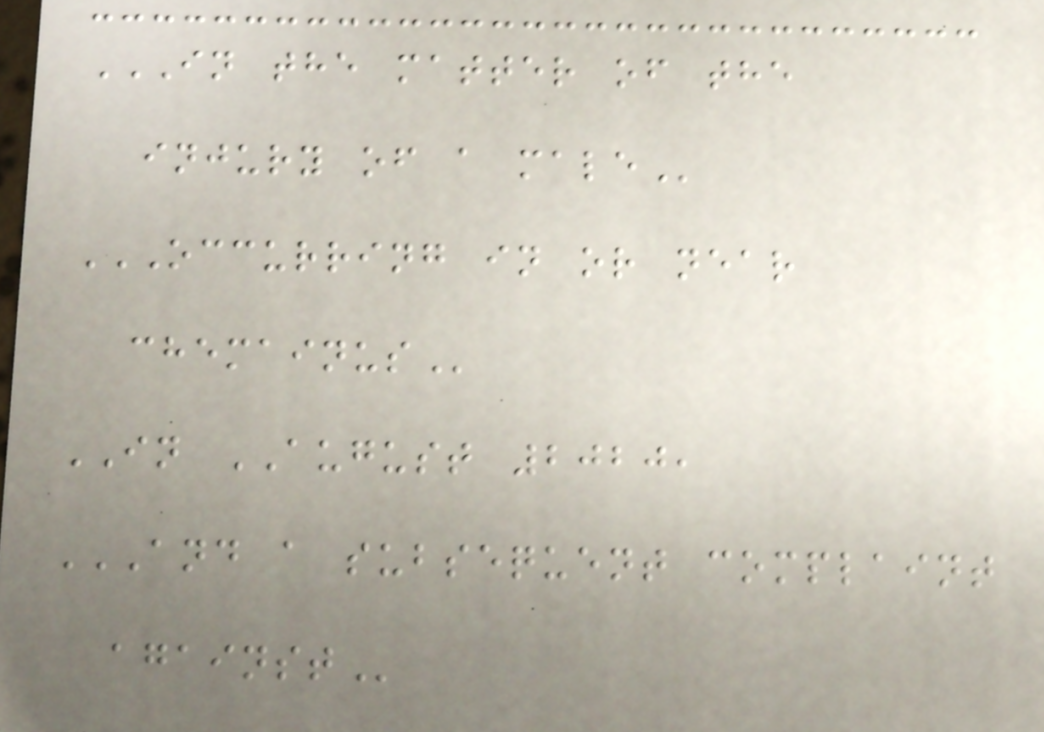IN THE MATTER OF THE
INJURY OF A MALE
OCCURRING IN OR NEAR
CHEMAINUS
IN AUGUST 2020,
AND A SUBSEQUENT COMPLAINT
AGAINST
